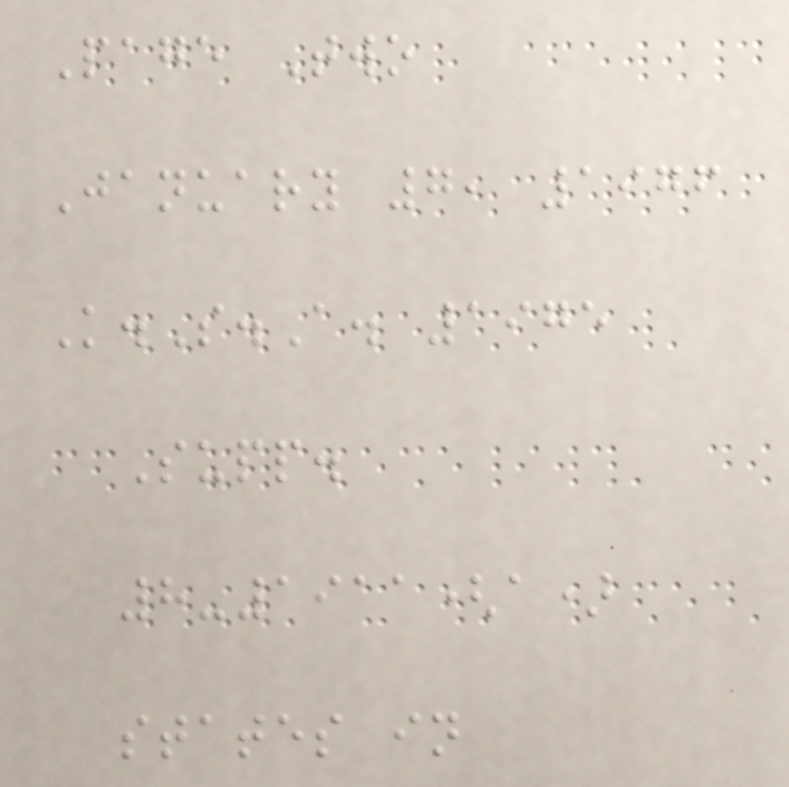Page Two
January 7, 1976
K.S.A. 1975
Supp.
8-1911(a)
states in
